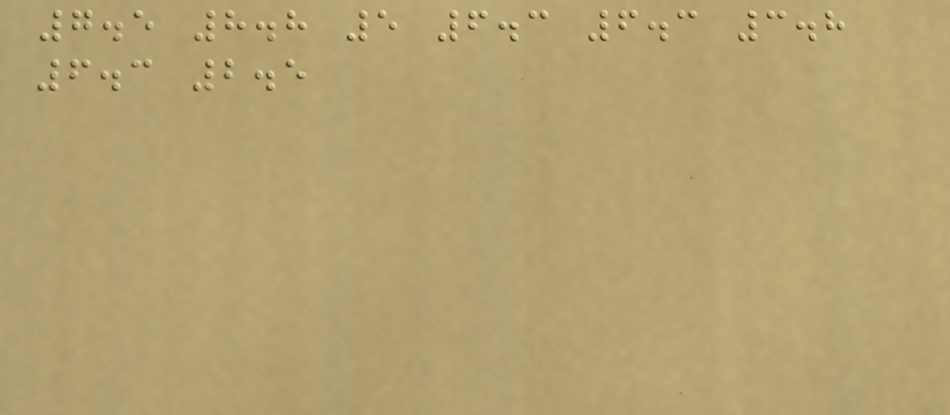7.5 8.8 5 6.3 6.3 3.8
6.3 2.5
